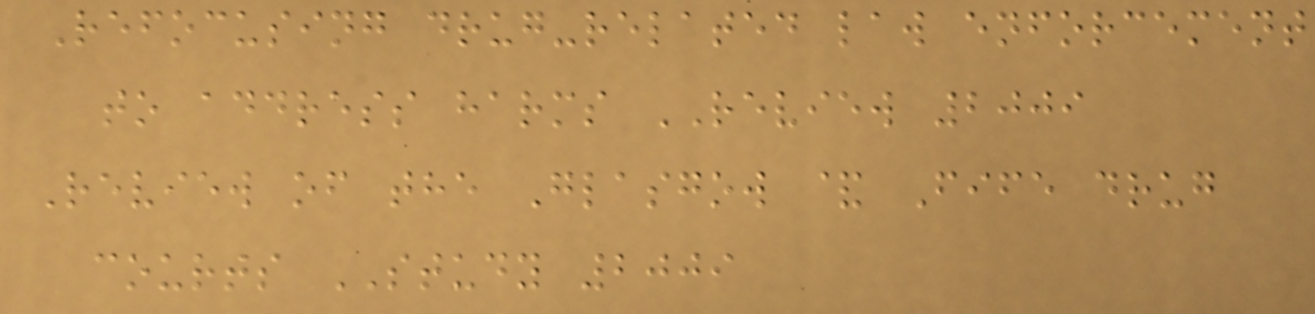Refocusing drug-related law enforcement
to address harms REVIEW 2009
Review of the Glasgow & Fife drug
courts STUDY 2009
